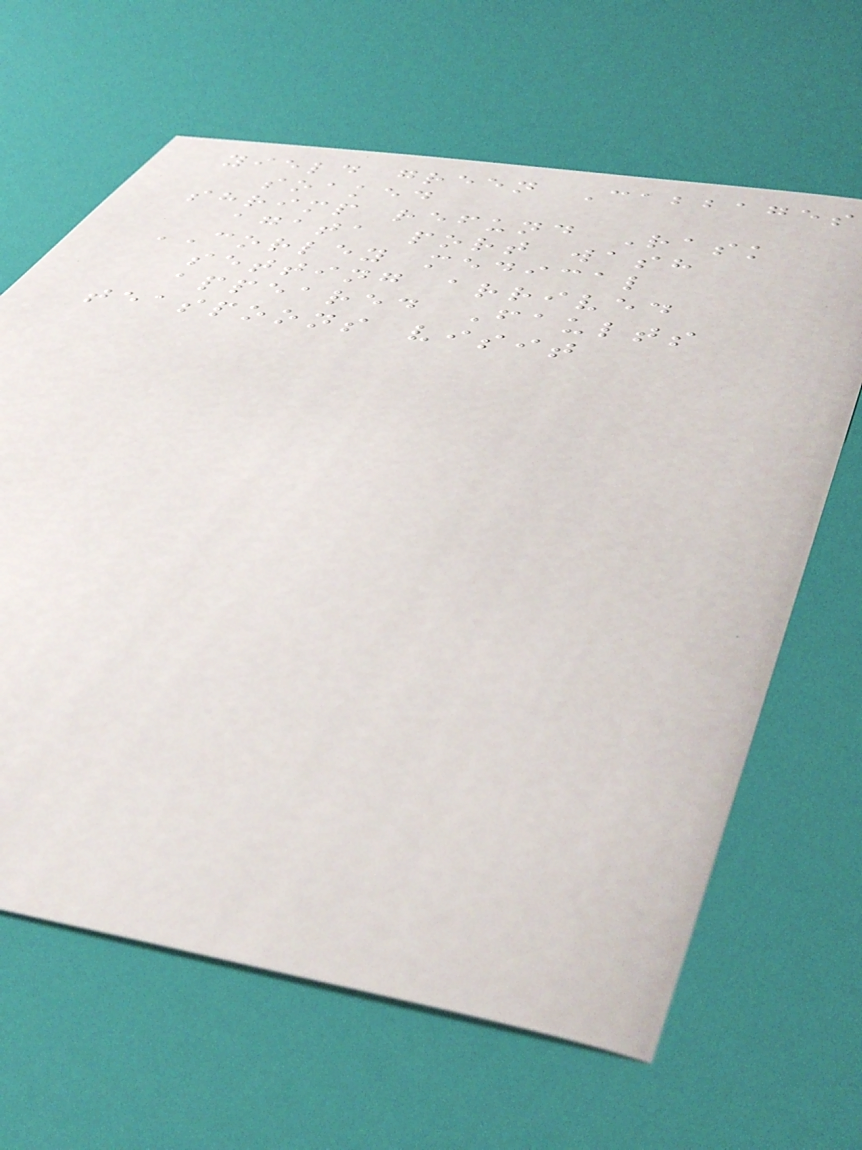yield green Cabbages
soaked
shrimp refund Rask
agata port wash
CORLEY medical
setting arrived
appeared Faults
teaspoons visit
